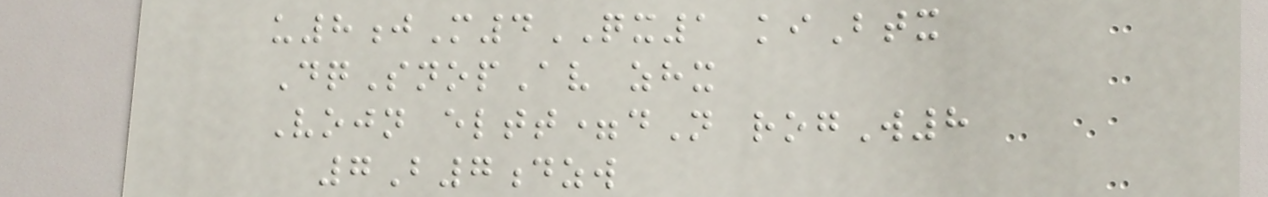u8jM4QX1 kiBtx
DqSnopAv zhx
Vojn eltt=dN rogW8
7B7dzw
